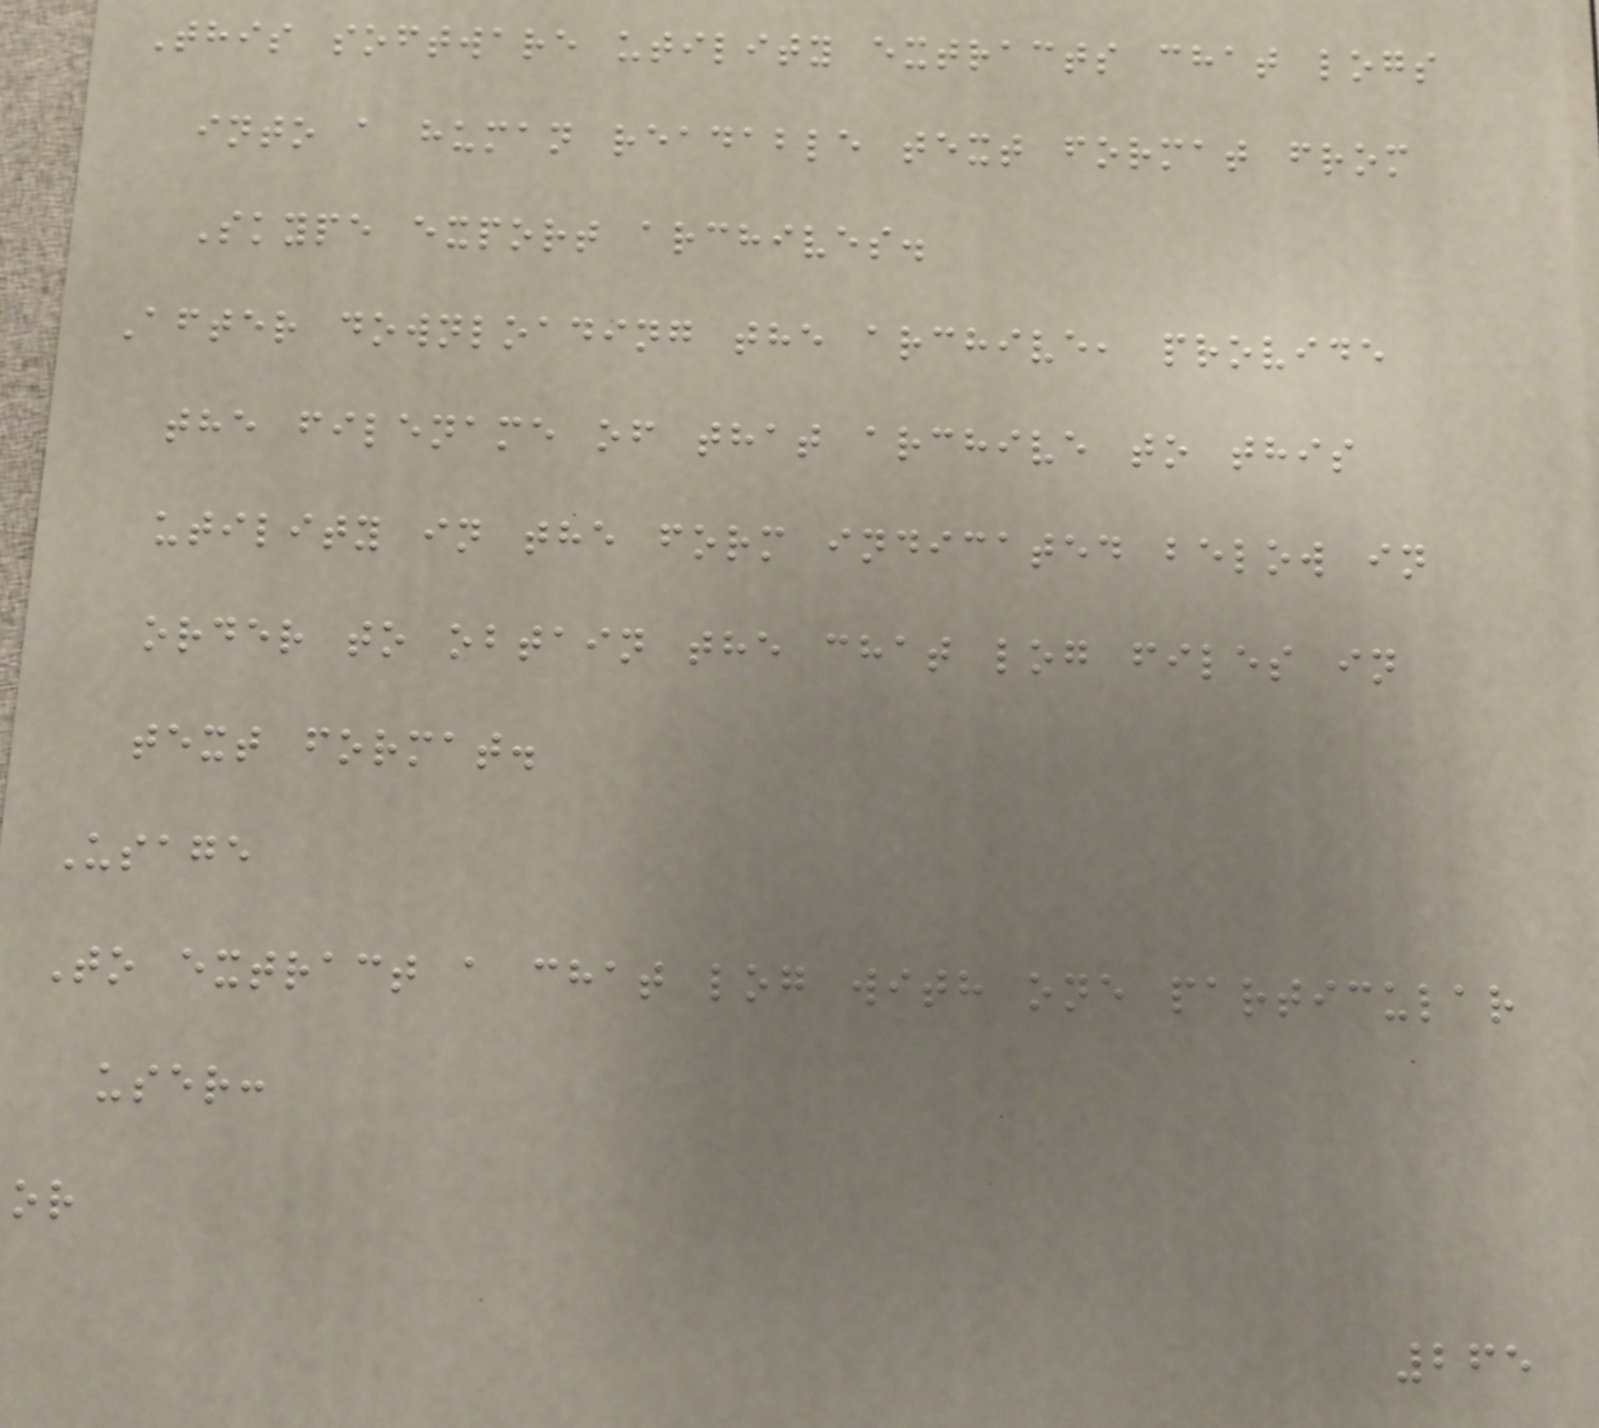This software utility extracts chat logs
into a human readable text format from
Skype export archives.
After downloading the archive, provide
the filename of that archive to this
utility in the form indicated below in
order to obtain the chat log files in
text format.
Usage
To extract a chat log with one particular
user:
or
265
